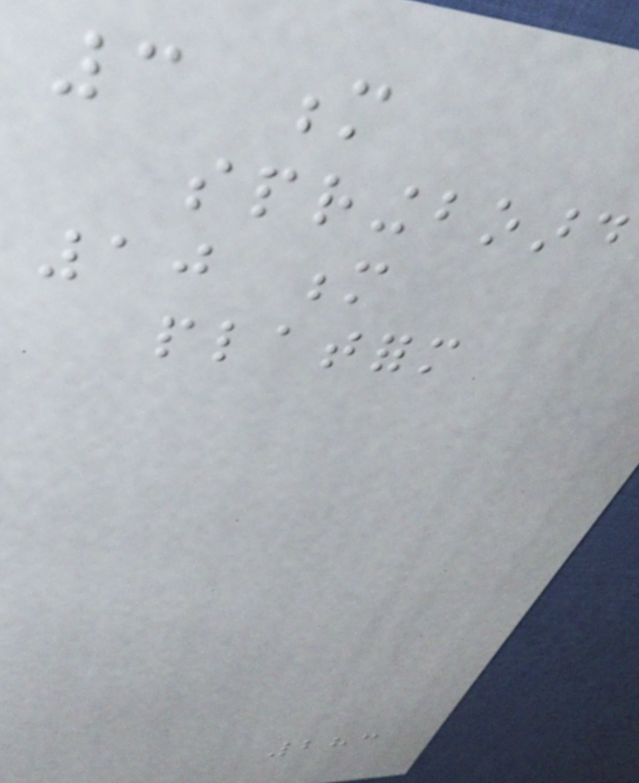3 m
springboard
10 m
platform
283
